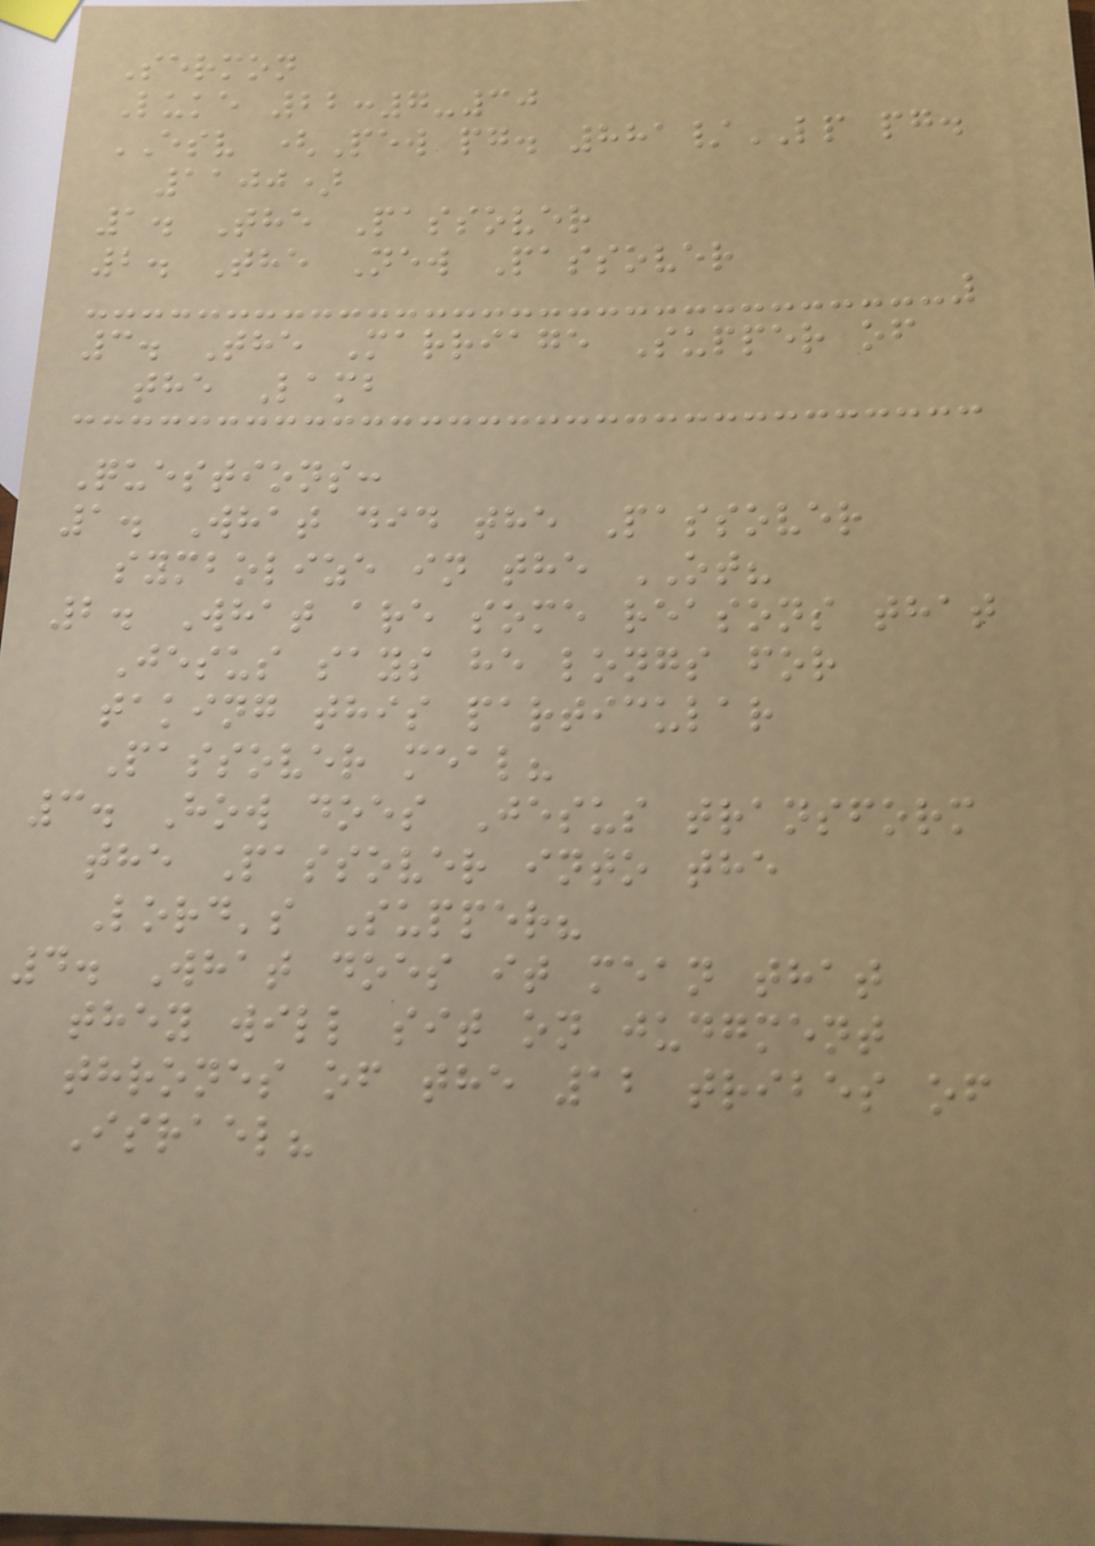Sermon
Luke 22:7-30
ESV (Pew pg. 881/LP pg.
1100)
1. The Passover
2. The New Passover
3. The Marriage Supper of
the Lamb
Questions:
1. What did the Passover
symbolize in the OT?
2. What are some reasons that
Jesus says he longs for
taking this particular
Passover meal?
3. How does Jesus transform
the Passover into the
Lord's Supper?
4. What does it mean that
they will sit on judgment
thrones of the 12 tribes of
Israel?
